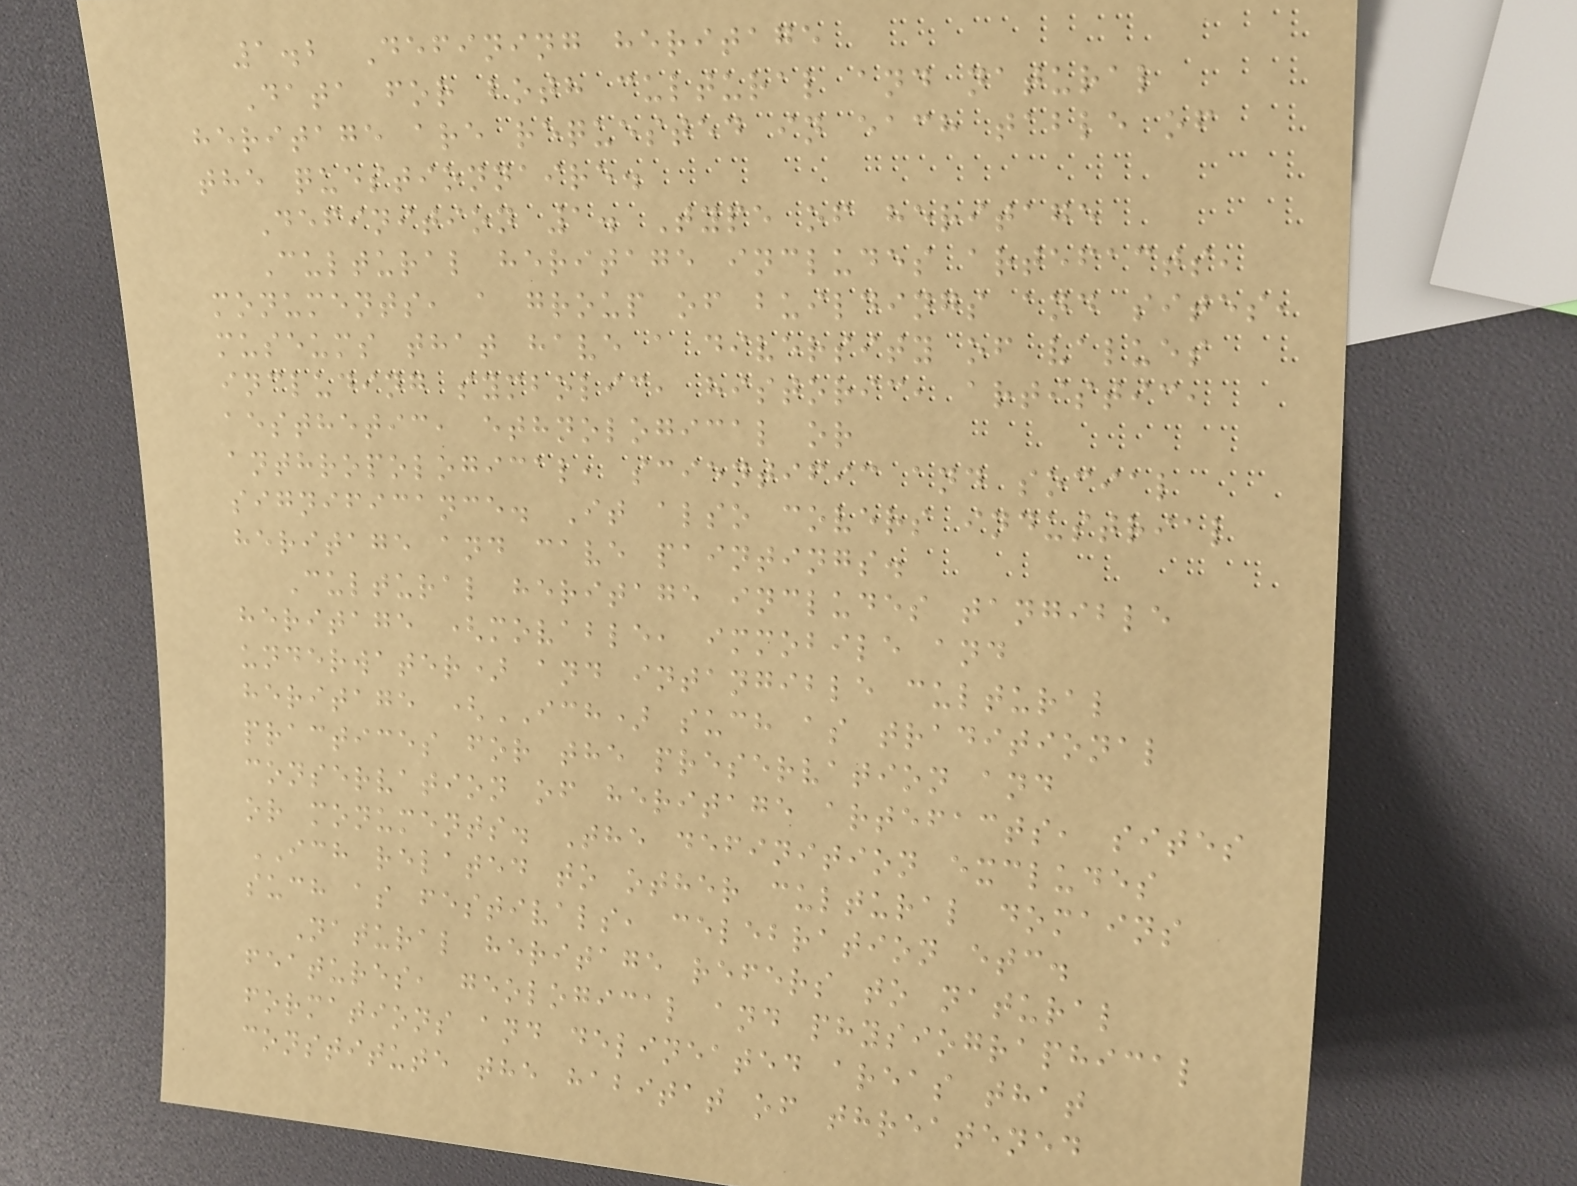1.2 Defining heritage
Data for both cultural and natural
heritage are requested in each table of
the questionnaire.
Definition 1. Type of heritage
Cultural heritage includes artefacts,
monuments, a group of buildings and sites,
museums that have a diversity of values
including symbolic, historic, artistic,
aesthetic, ethnological or
anthropological, scientific and social
significance. It also covers industrial
heritage and cave paintings.
Cultural heritage includes tangible
heritage (movable, immobile and
underwater) and intangible cultural
heritage (ICH) such as traditional
practices for the preservation and
conservation of heritage artefacts, sites
or monuments. The definition excludes
ICH related to other cultural domains
such as festivals, celebration etc.
Natural heritage refers to natural
features, geological and physiographical
formations and delineated areas that
constitute the habitat of threatened
